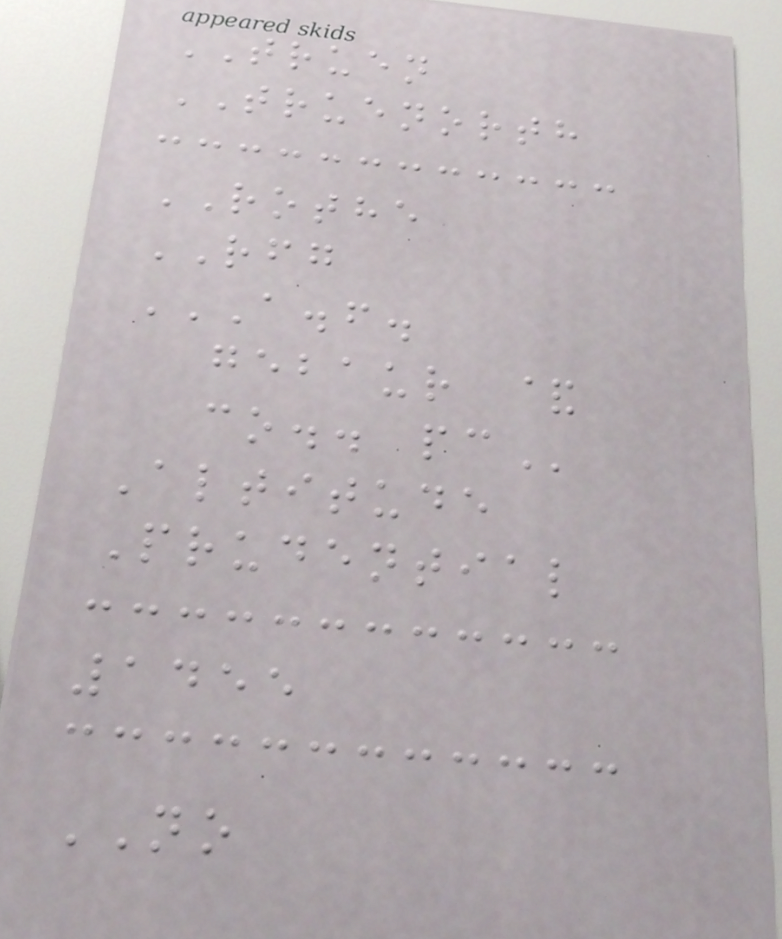TRUEN
TRUENORTH
ROTHE
RFG
A.F.
GEBAUR &
CO.. PC
Altitude
Prudential
1455
NO
